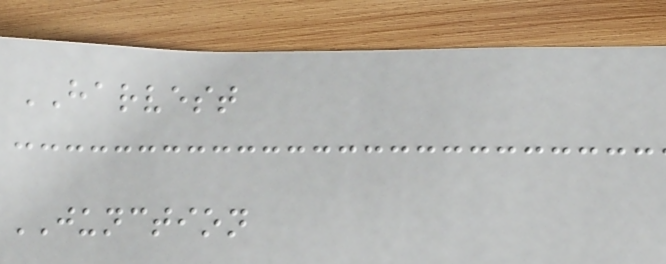HARVEST
JUNCTION
